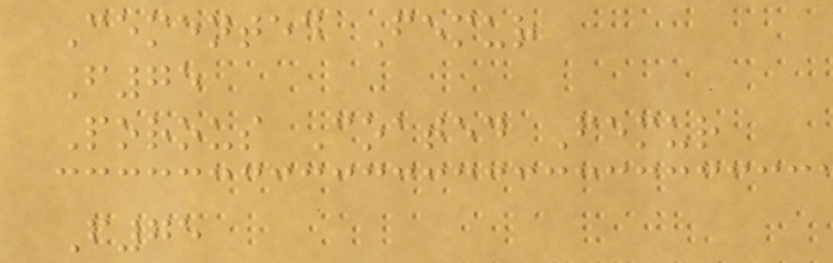Cemented Femur
F75
Porous Coated Femur
F75
